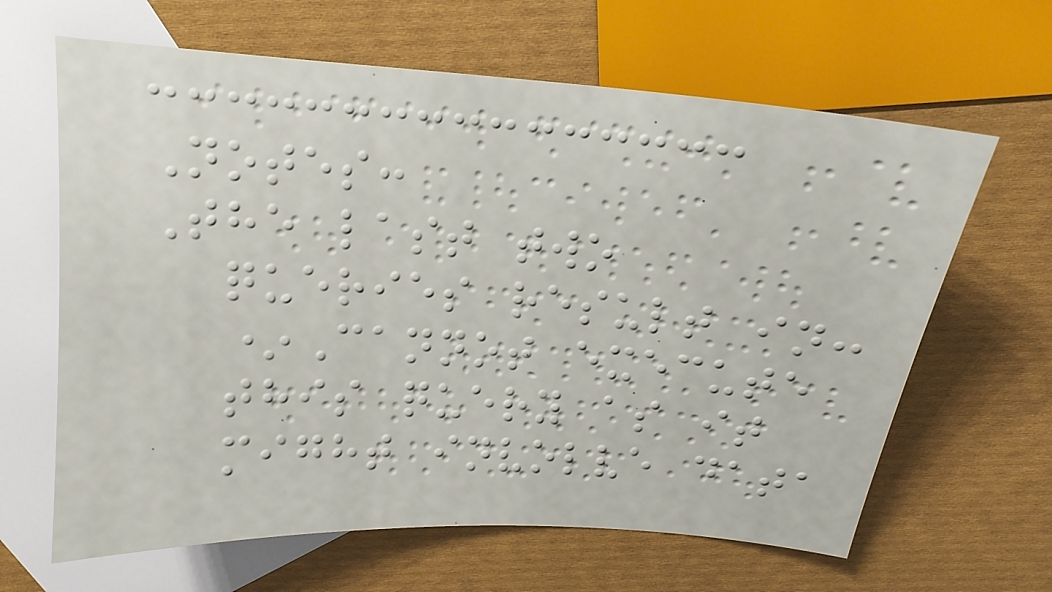Notes:
The last two
queries result in:
*Cannot execute
this query as it
might involve data
